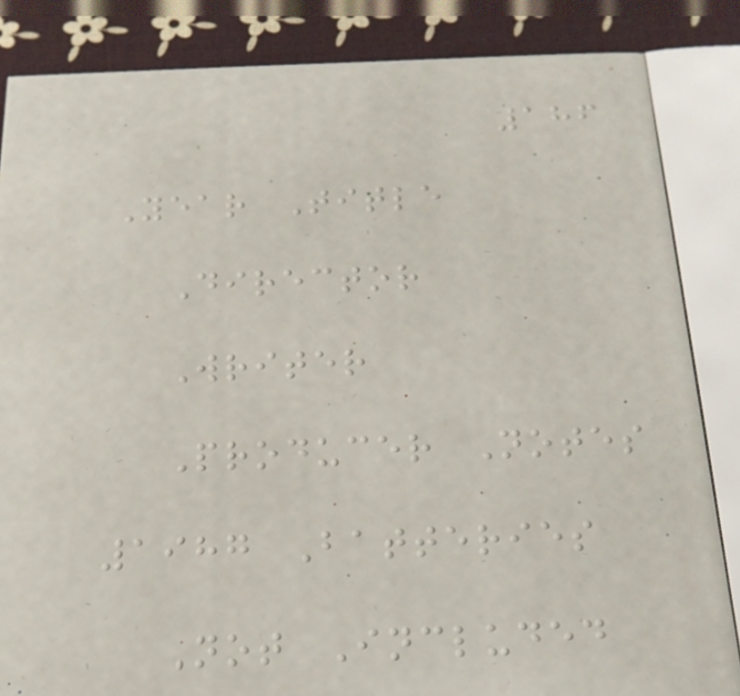186
Year Title
Director
Writer
Producer Notes
1987 Batteries
Not Included
